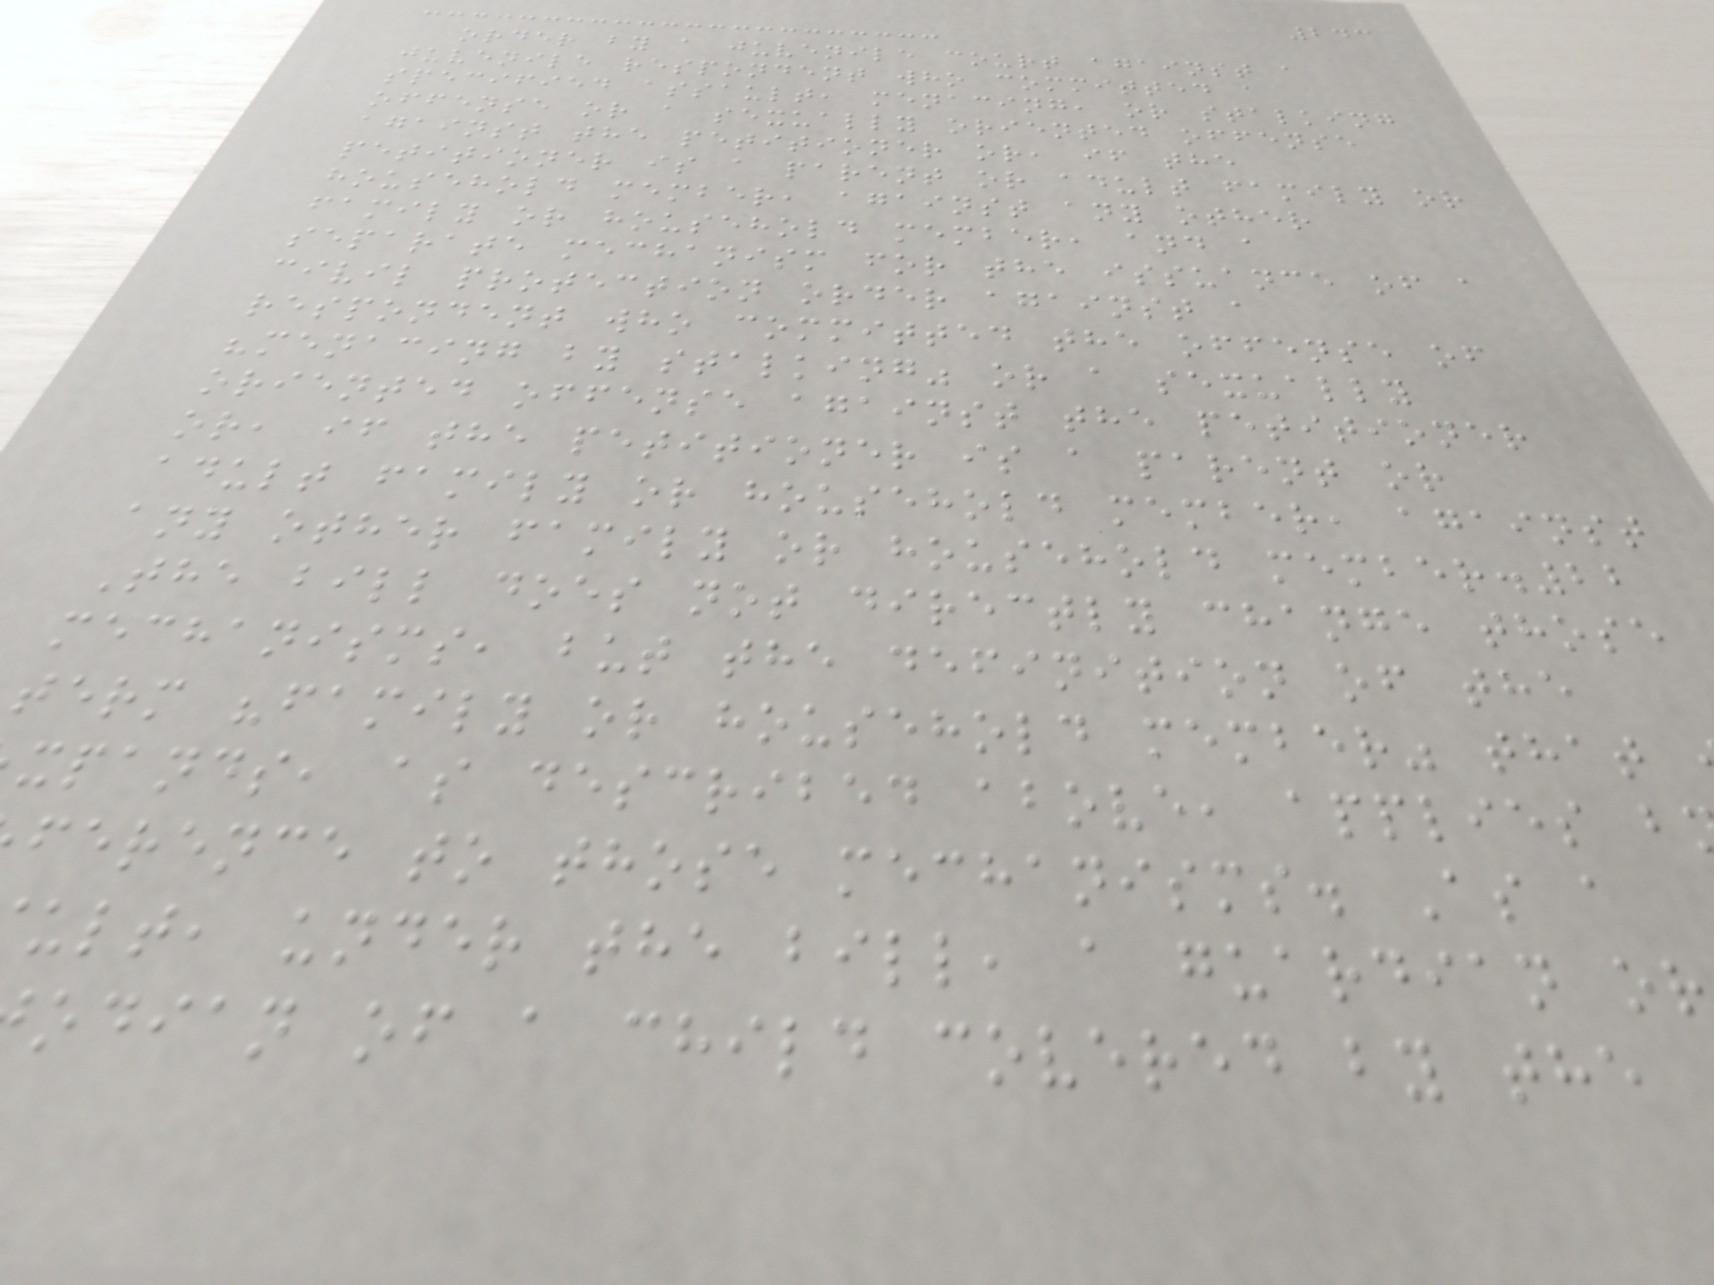243
order by a juvenile court against a
juvenile respondent who committed a
specified assault, menacing, or stalking
offense or a sexually oriented offense
against the petitioner or, if the
petitioner is a parent or adult family or
household member, against any other
family or household member, and a
separate mechanism for the issuance of a
civil protection order against a
respondent who committed the offense of
"menacing by stalking" or a sexually
oriented offense against the petitioner
or, if the petitioner is a parent or
adult family or household member, against
any other family or household member.22
The bill does not directly change those
mechanisms, but the definition of the
term "family or household member" that
xpands, as described above, applies b
ference to those mechanisms. As a
ult, under the bill, a guardian or
odian of a child covered by the
